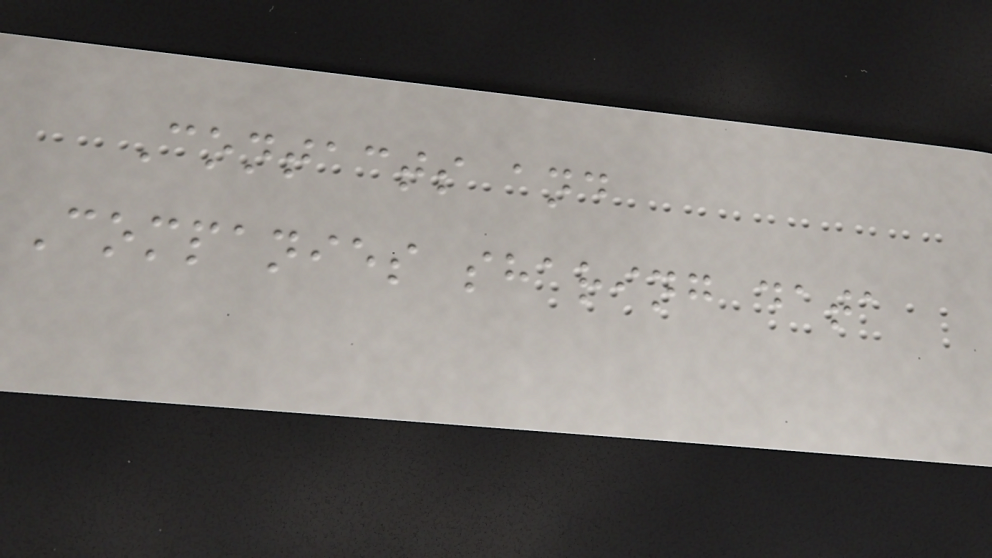Contacts and
Companies sharing data
